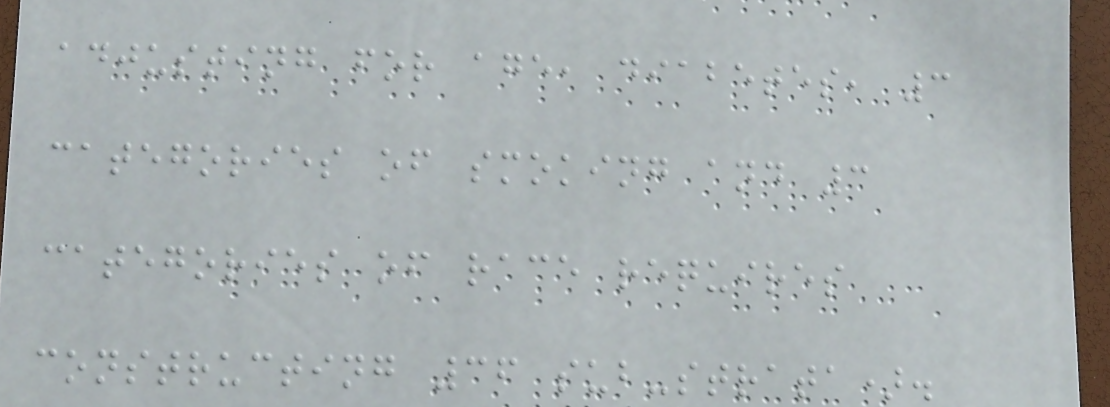adjusting for age, diabetes, 3
categories of smoking and 3
categories of race requires
constructing 36 sub-strata).
